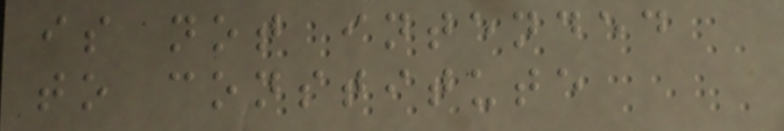is not intended
to constitute
